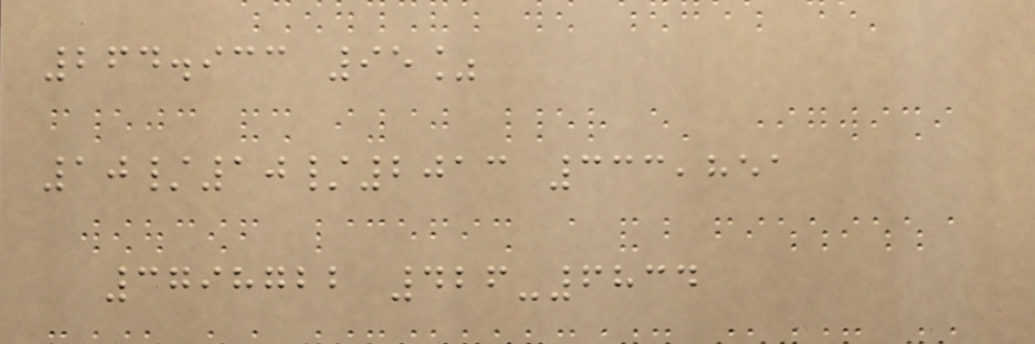264.933 95%
10/10/2013 333,851
3798722 426-6834
